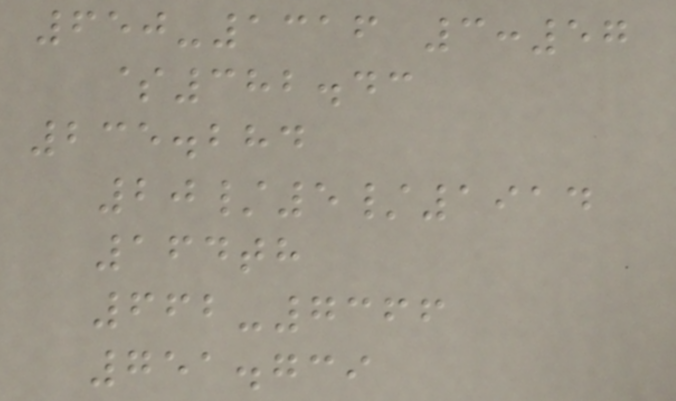650-1316 3:57
$382.43
235.284
20/5/1914
164th
662-7366
751.739
